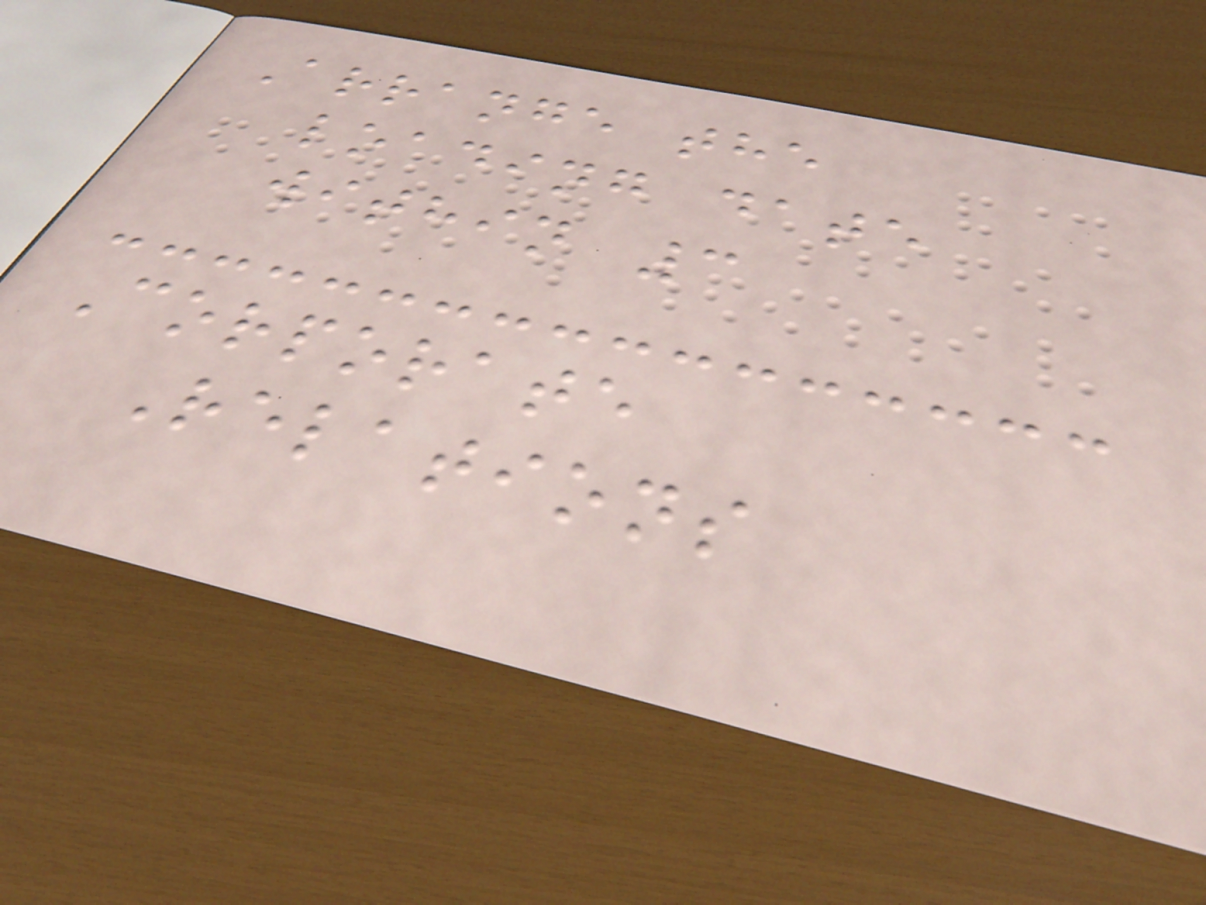Arrange the
loading date
within 3
Corporate
Relations
